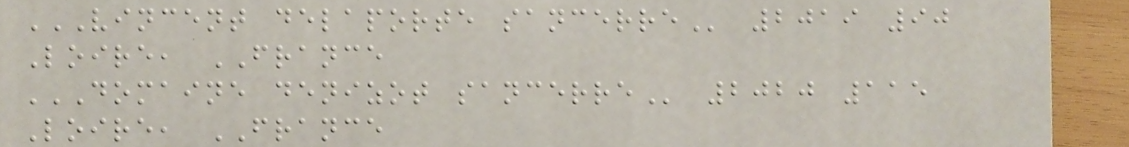VINCENT DELAPORTE SANCERRE 2019 90
Loire, FRANCE
DOMAINE DENIZOT SANCERRE 2020 115
Loire, FRANCE
